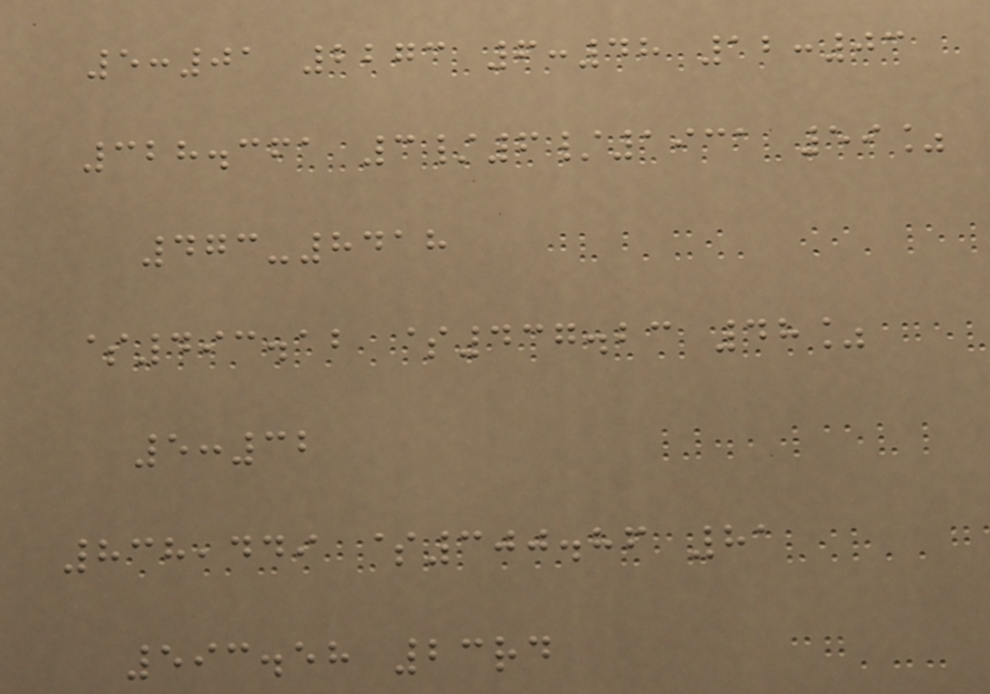5:01 2273 6:48 12:03
328.361 3/6/1931 59%
473-8418
$493.12 $437.23 48%
5:32
838,449 $300.86 81
593.58 23rd
